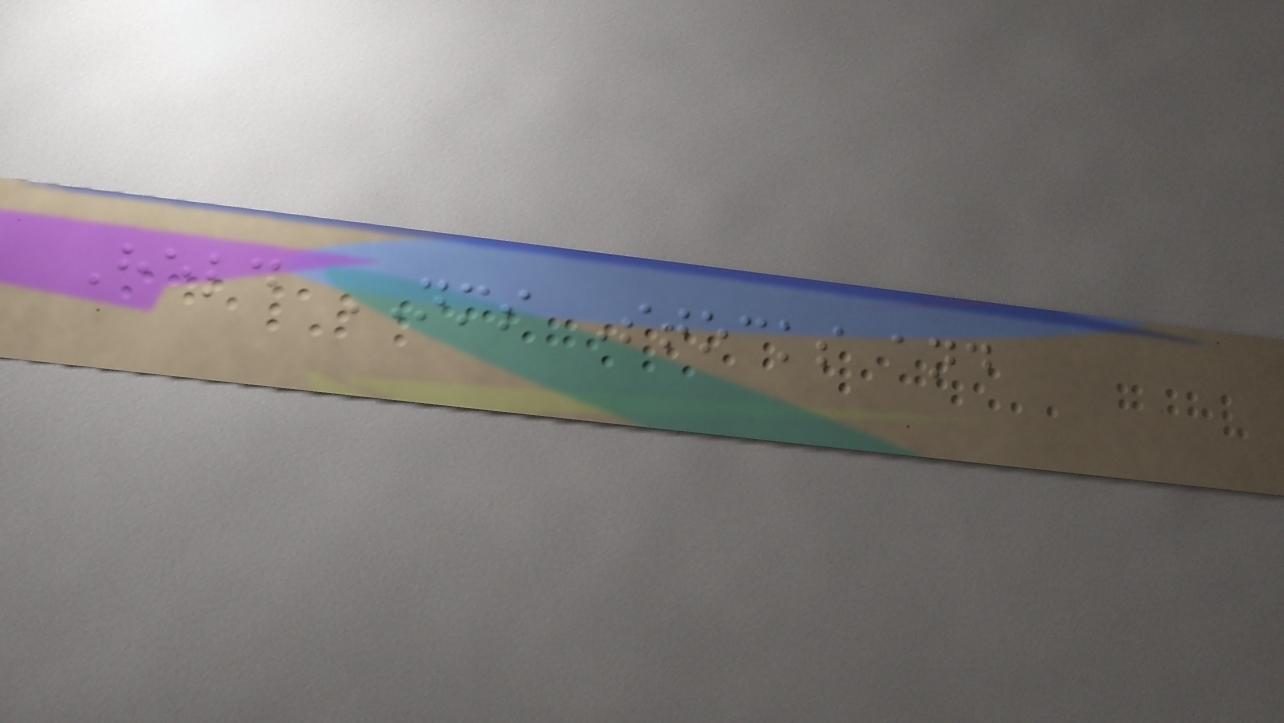Held NMS Stocks and
